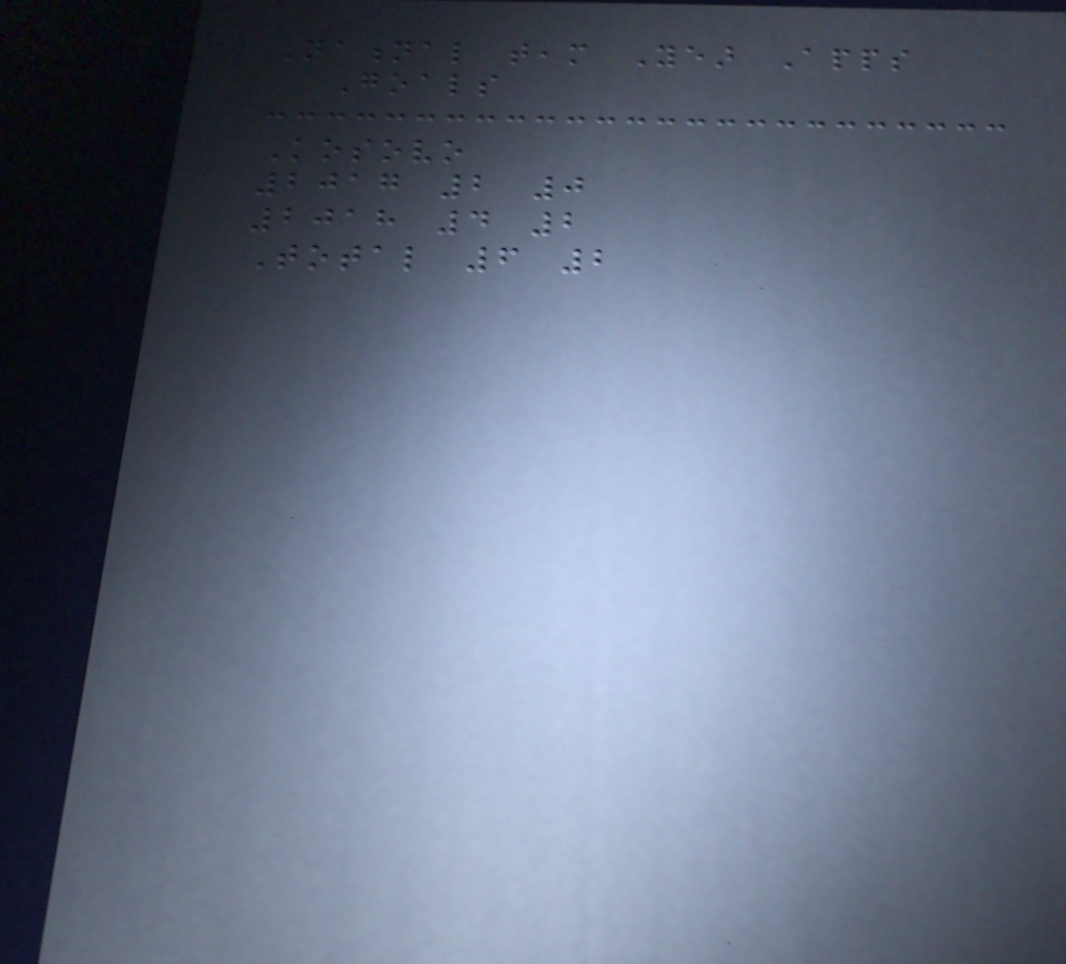National team Year Apps
Goals
Kosovo
2017 2 0
2018 4 2
Total 6 2
